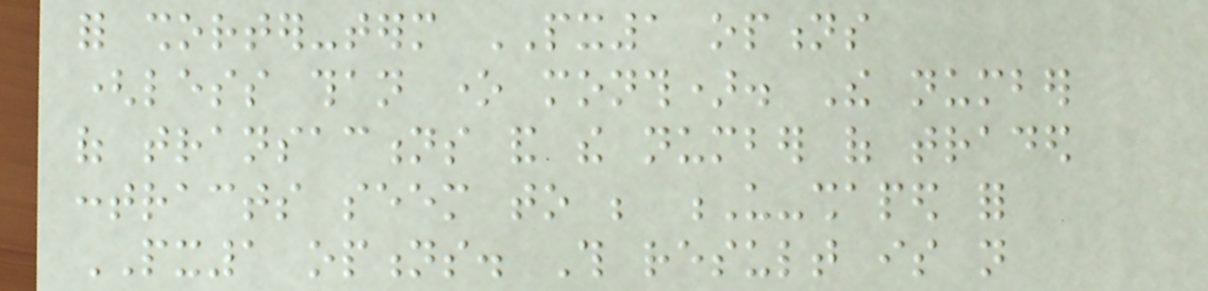for shorter-term PX1 options
(less than one month). The number
of transactions and the number of traded
contracts seem to be U-shaped for
PX1 options. This result is not
